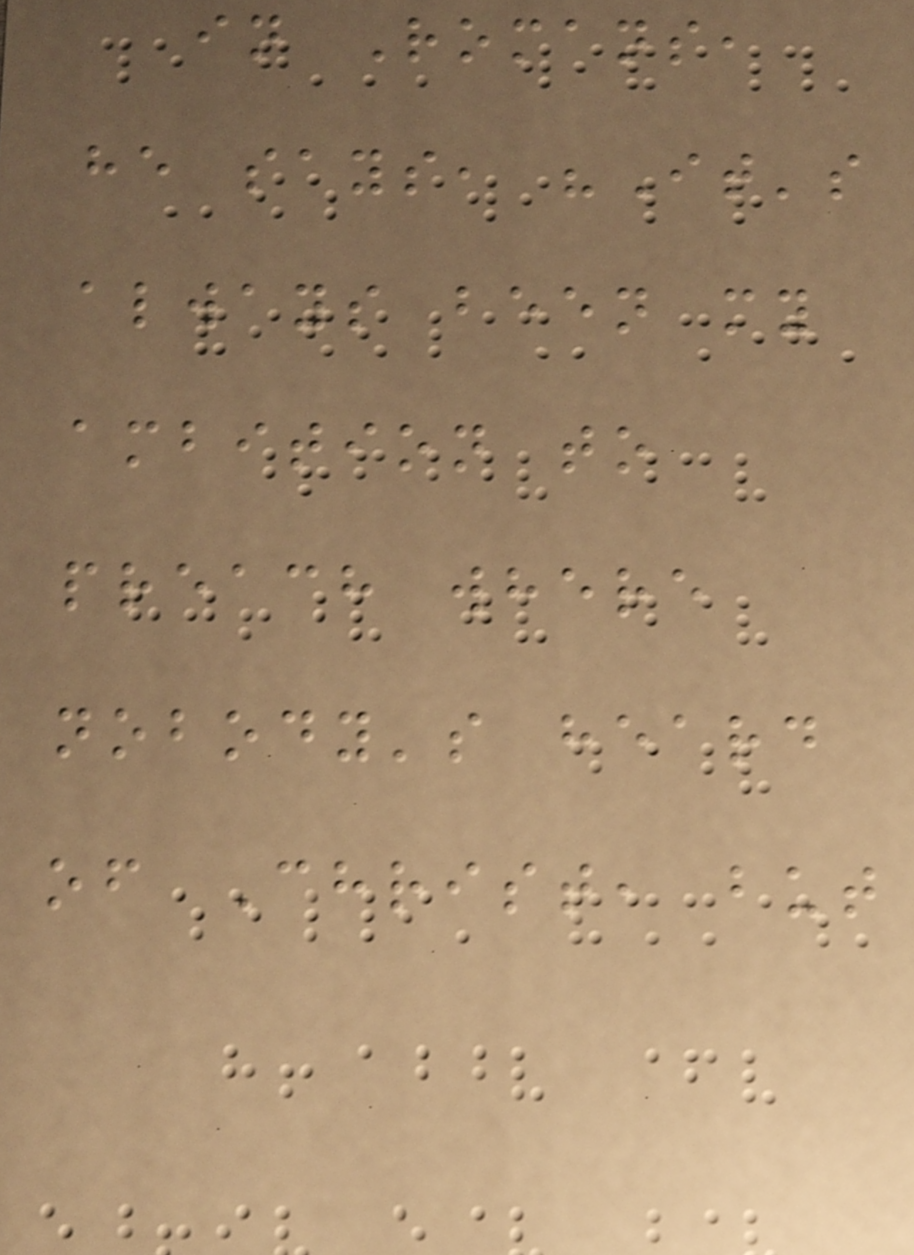in Romans,
he says, "It's
always been my
ambition to
preach where
nobody's heard
of Christ, but
